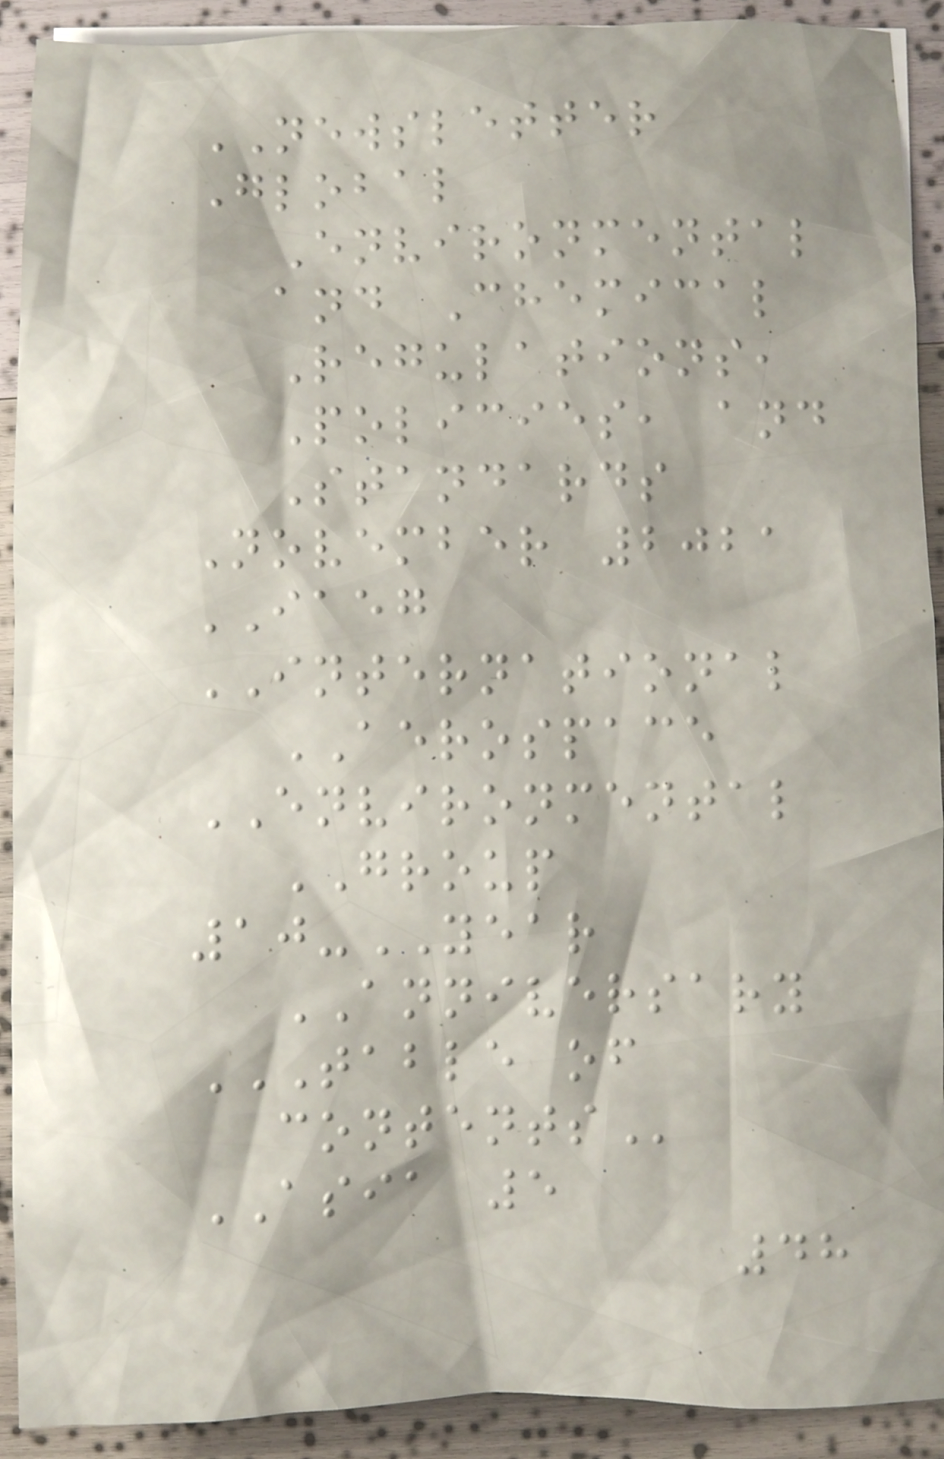NEWSLETTER
Global
Environmental
and Chemical
Regulations,
Policies, and
Standards
November 2021
IAEG
INTERNATIONAL
AEROSPACE
ENVIRONMENTAL
GROUP
10-YEAR
ANNIVERSARY
TABLE OF
CONTENTS
ASIA 5
48
